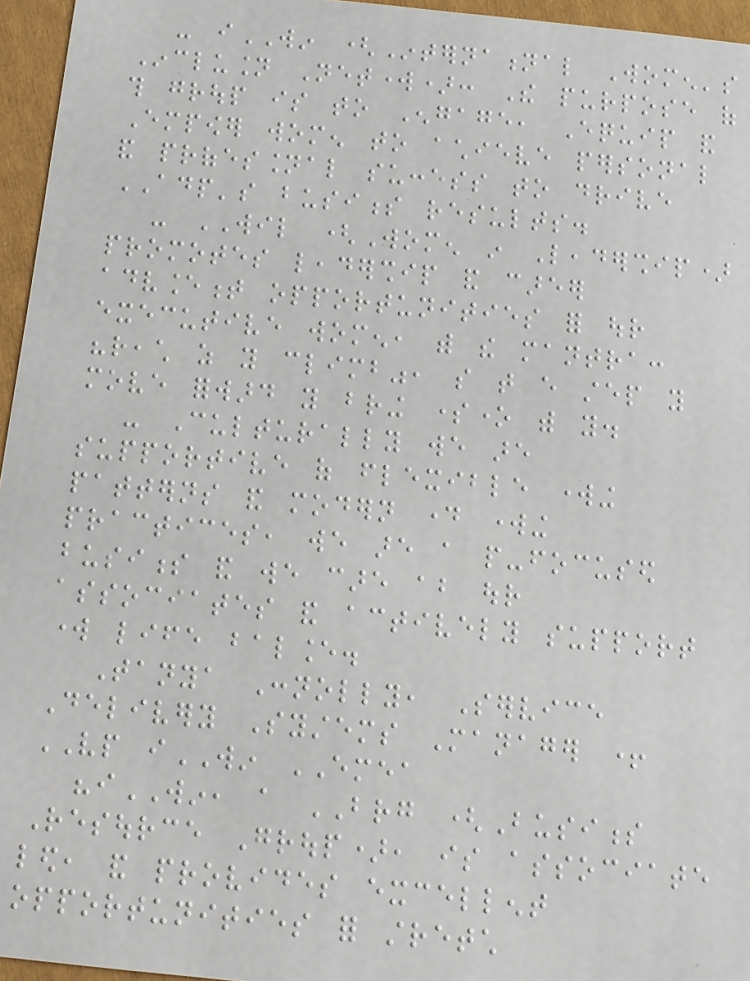- iWIN (International Women's
Inclusion Network): The purpose of
this group is to Engage, Equip and
Empower women to achieve personal
and professional success to drive
ADP's business results.
- WIL (Women in Leadership)
promotes leadership and career
advancement opportunities for our
executive women, with the mantra:
"reach as you climb", so that every step you
move forward you bring someone with you.
- Culturally we are
supportive of flexible working
patterns and modern day working
practices, we are a people-focused
business and we care about our
associates and actively support
work life balance.
Tanya Connolly, Service
Delivery Systems Manager +
VP iWIN EMEA
"iWIN, a BRG (Business
Resource Group), is associate
led, and provides excellent
opportunities for stretch
